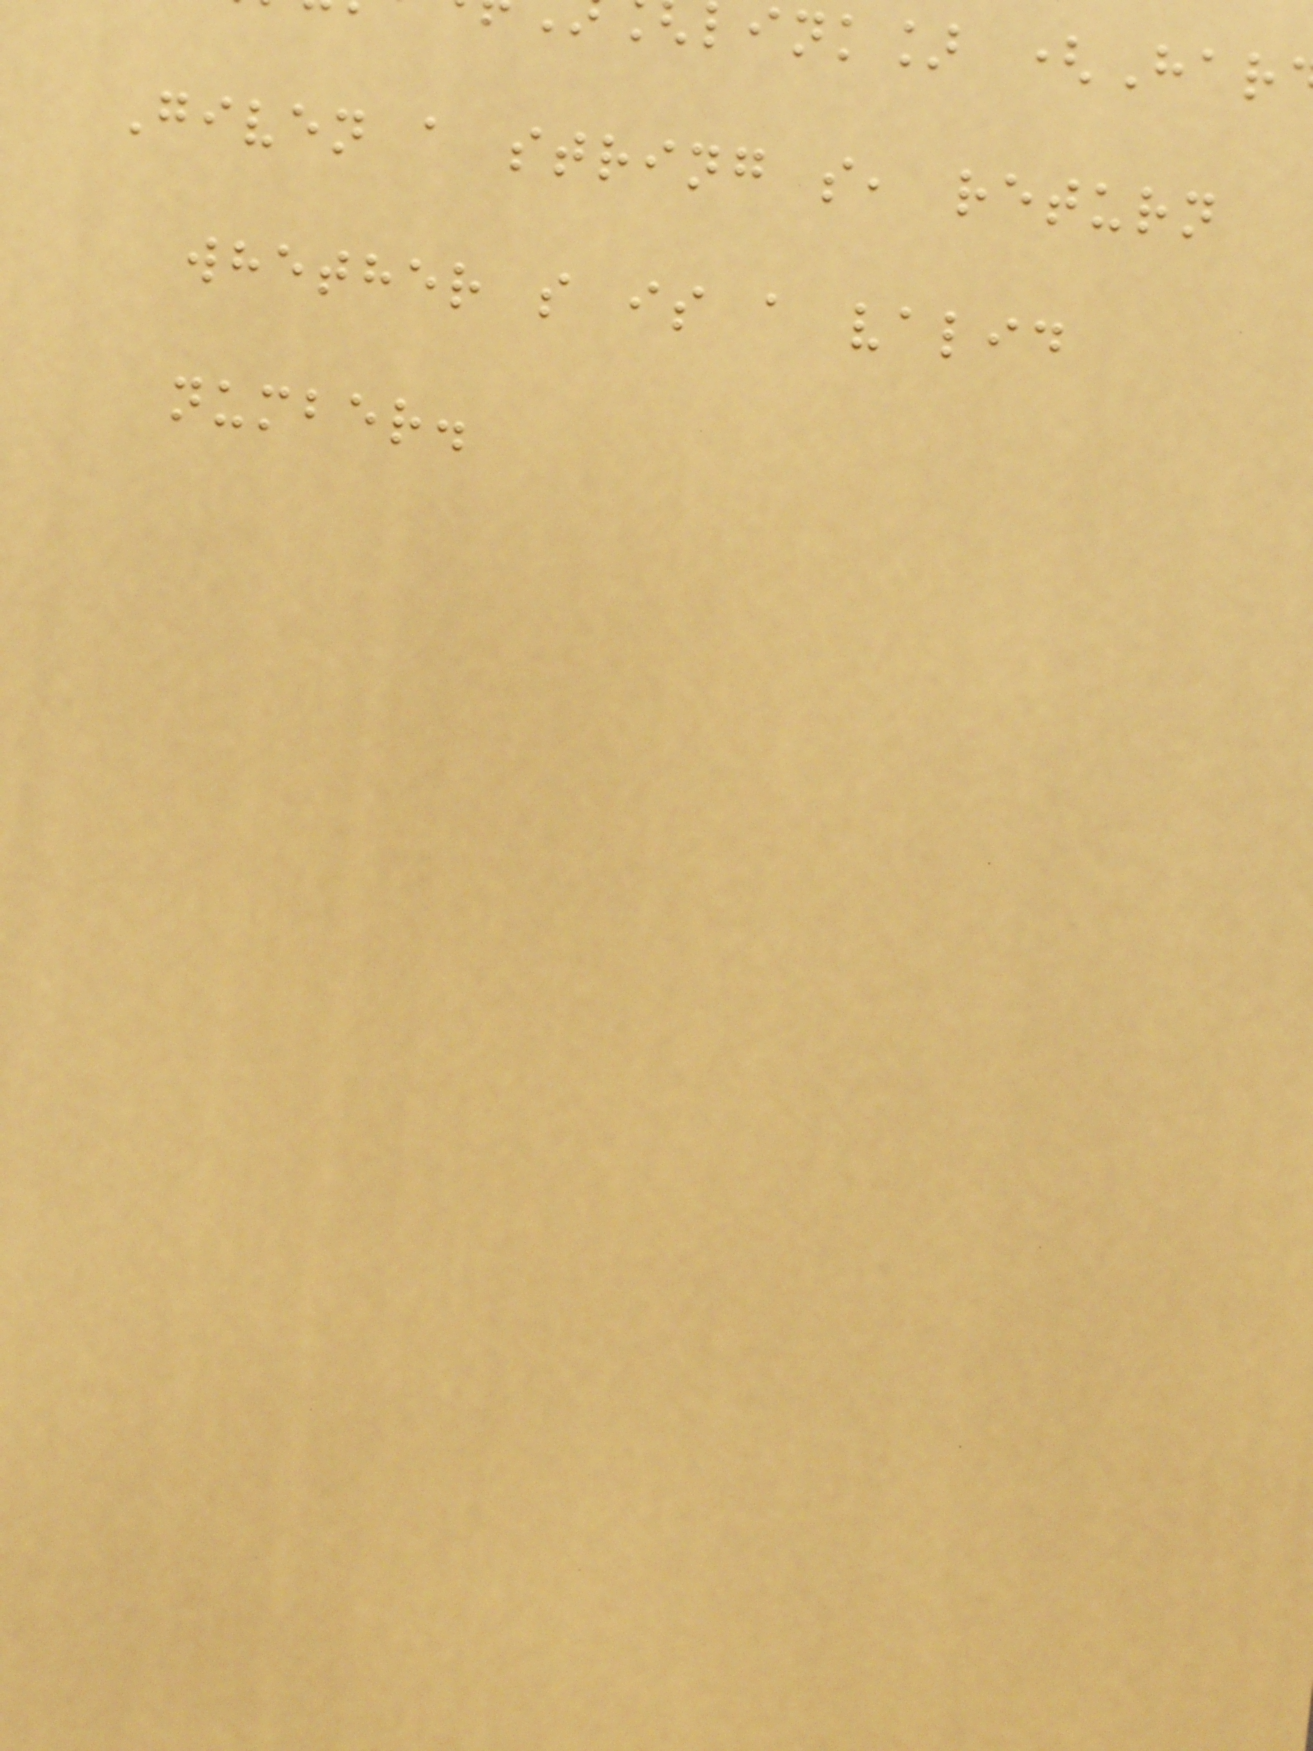link] (Har
Given a string s, return
whether s is a valid
number.
